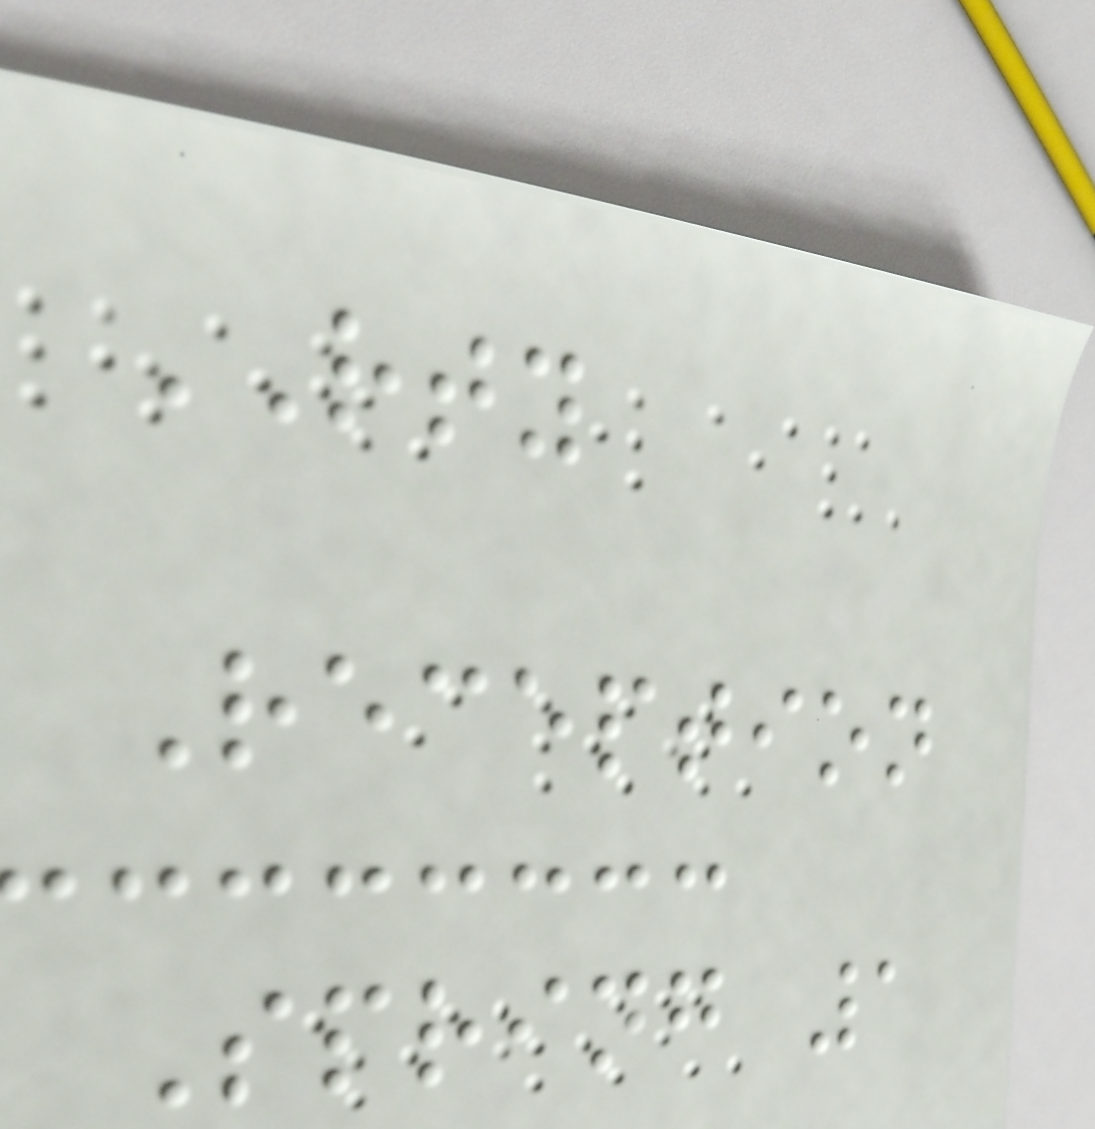RTY
Reception
Spring 1
